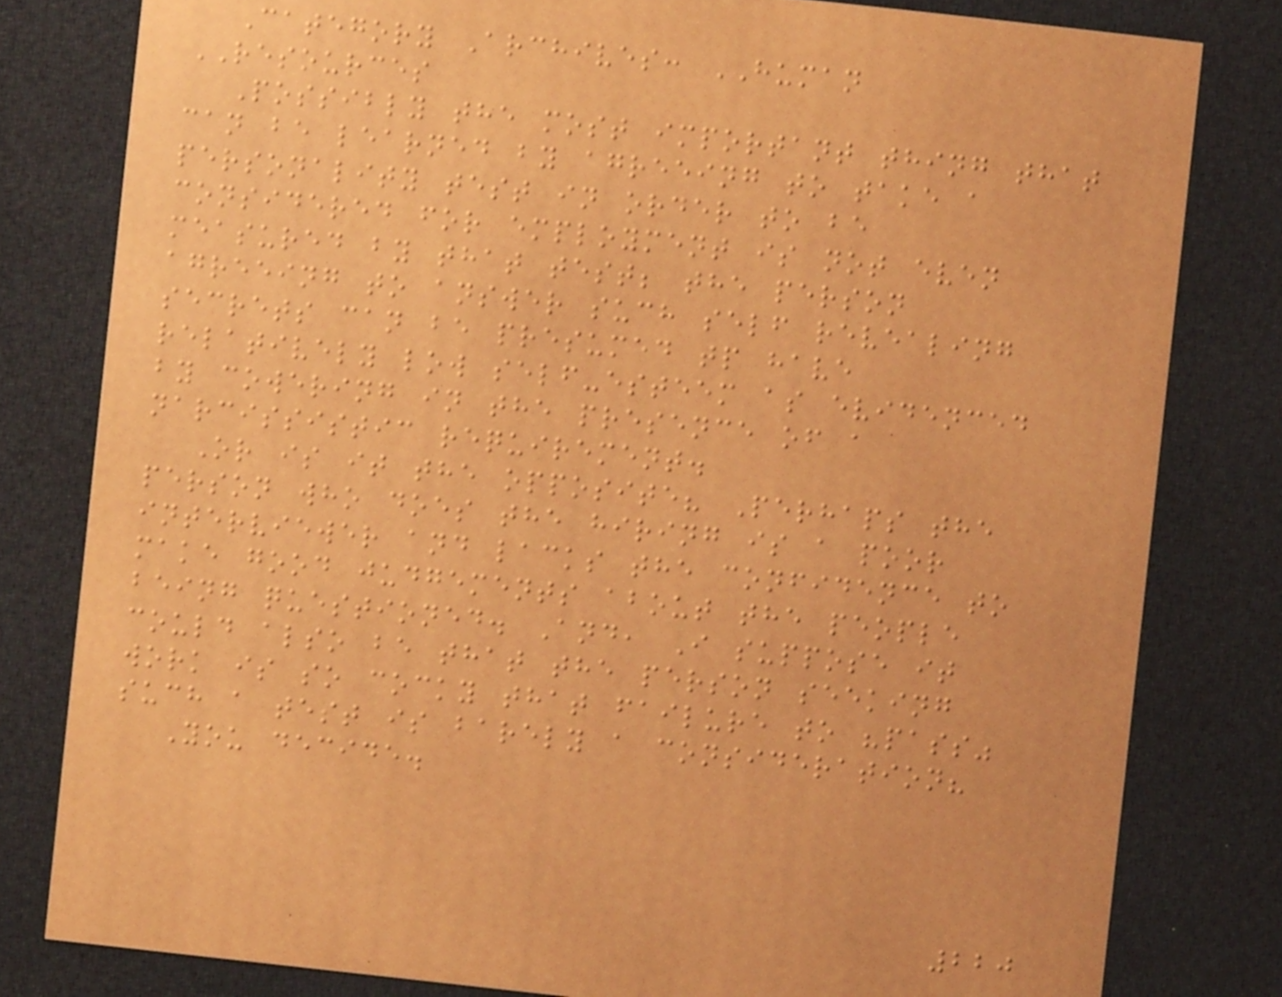Category Archives: HUMAN
RESOURCES
Possibly the most important thing that
can be learned by agreeing to take a
personality test in order to be
considered for employment is not even
measured by that test; the person
agreeing to answer such self revealing
secrets can be presumed tp have
relatively low self-esteem as evidenced
by cowering in the presence of a
narcissistic requirement.
Or is it the opposite? Perhaps the
person who does the hiring is a poor
interviewer and lacks the confidence to
make good judgements about the people
being questioned. And, I suppose it
could also be that the person seeking
work is so cocky that failure to "pass"
such a test is barely a consideration?
You decide.
220
